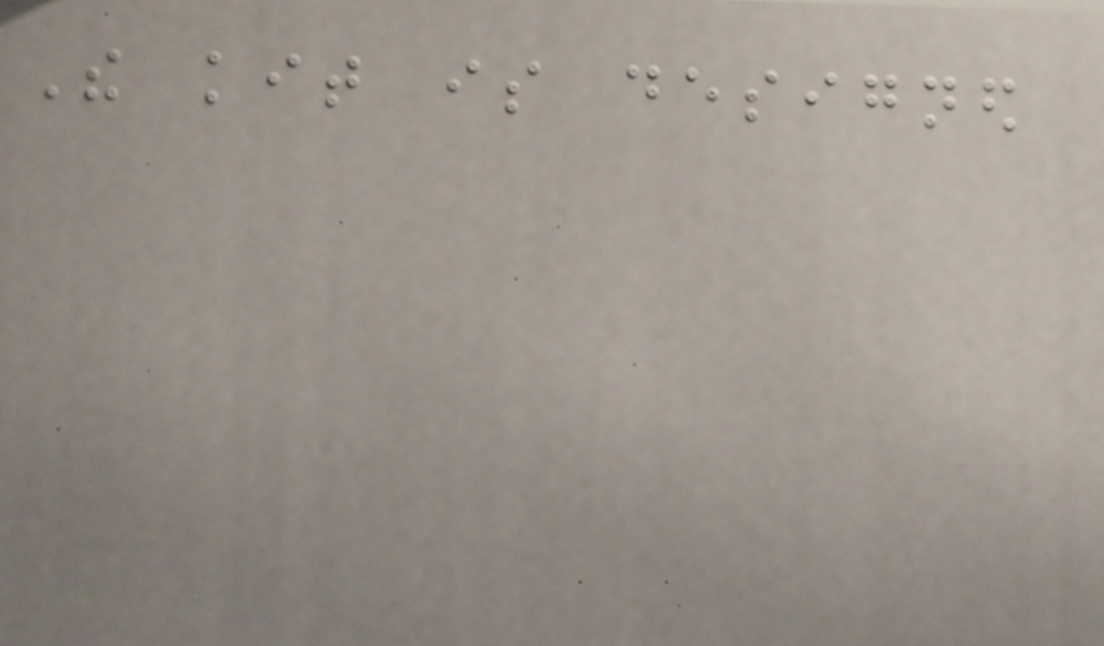The kit is designed
